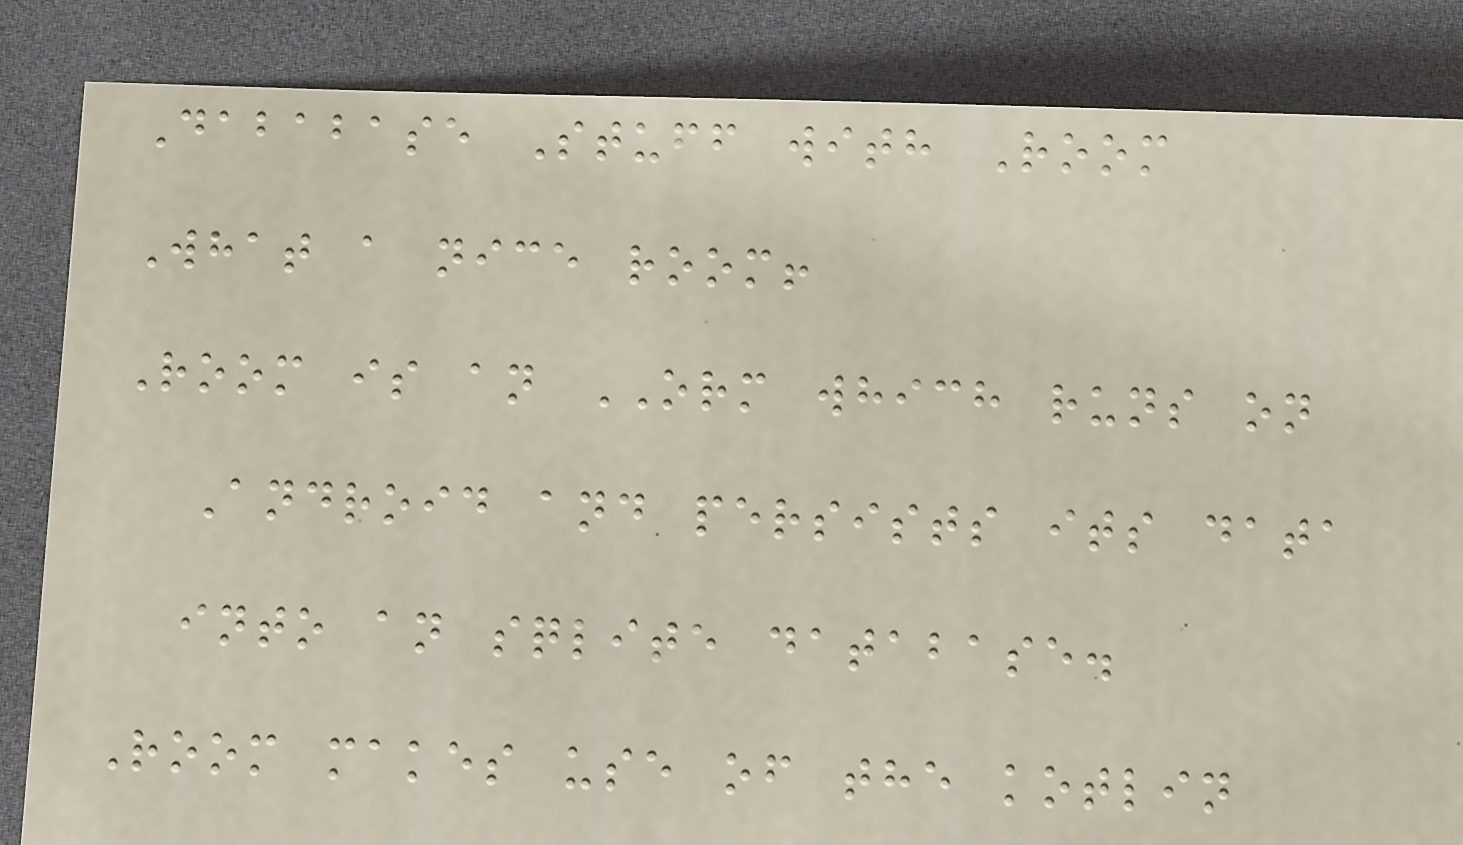Dababase Stuff with Room
What a nice room!
Room is an ORM which runs on
Android and persists its data
into an sqlite database.
Room makes use of the kotlin
